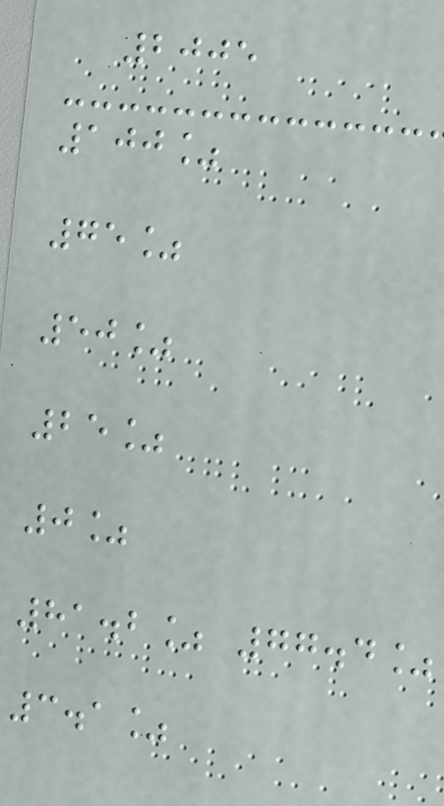2005
100%
75%
50%
25%
0%
81.2% 77.4%
3.1%
